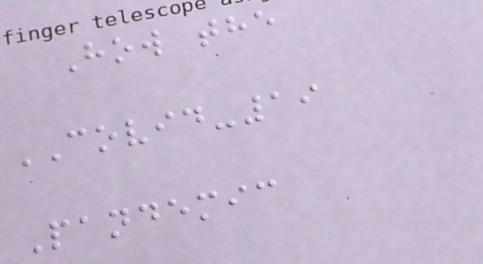How the
COVID-19
Pandemic
